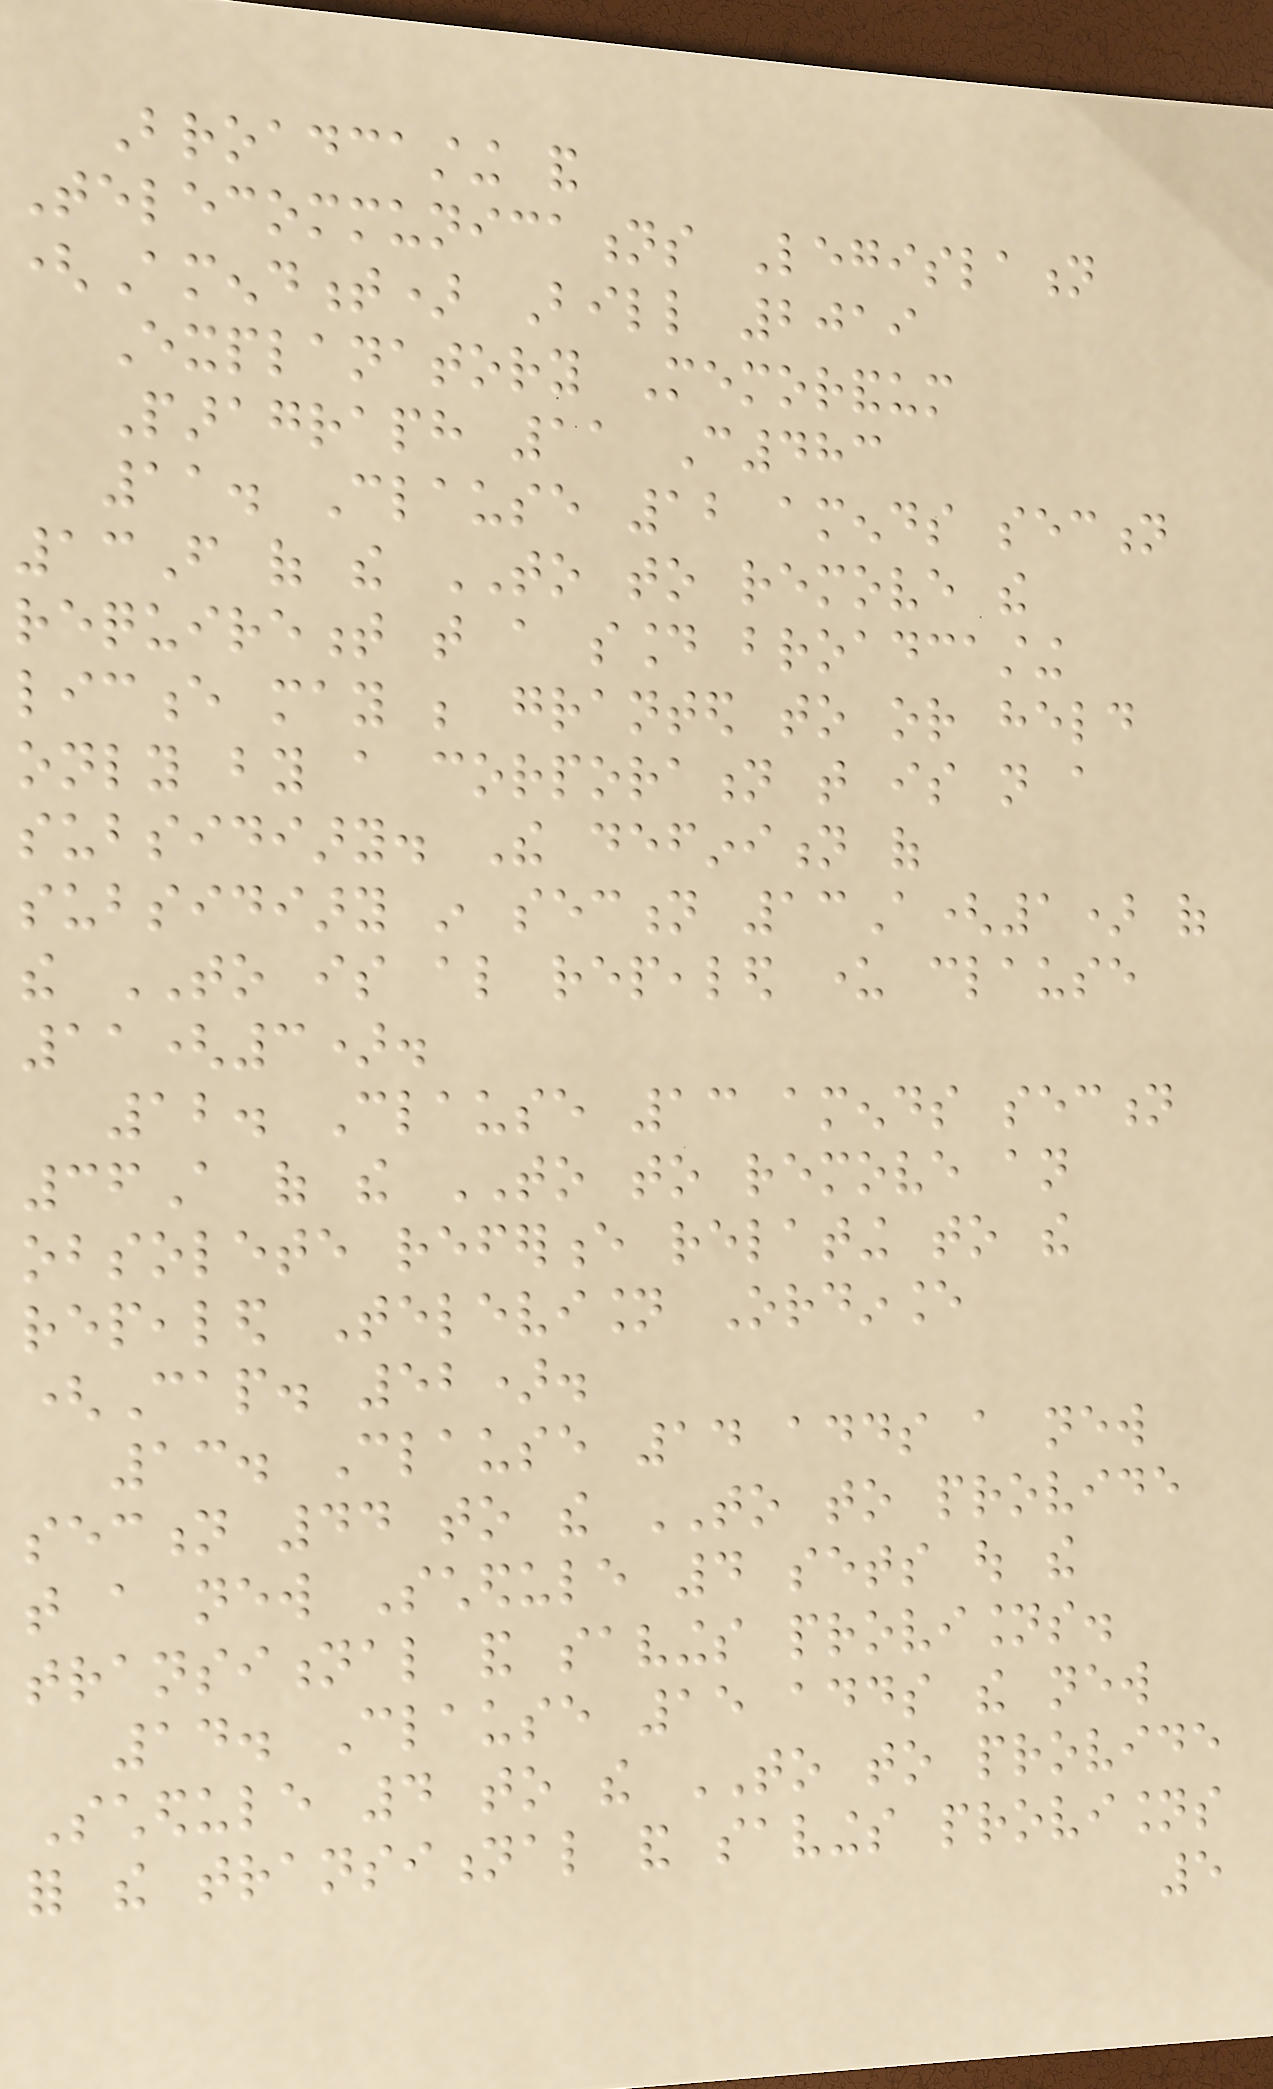Broadcasting and
Telecommunications Legislation
(Amendment) Bill 2019
Explanatory Memorandum
Paragraph 11 C483
11. Clause 12 amends section
13F of the TO to remove the
requirement that a sound broadcasting
licence may be granted to or held
only by a corporation that is not a
subsidiary. The definition of
subsidiary in section 13A(1) of
the TO is also repealed under clause
11(3).
12. Clause 13 amends section
36A of the TO to remove an
obsolete reference relating to the
repealed Television Ordinance
(Cap. 52).
13. Clause 14 adds a new
section 44 to the TO to provide
that a new Schedule 4 sets out the
transitional and savings provisions.
14. Clause 15 adds the new
Schedule 4 to the TO to provide
for the transitional and savings provisions
5
